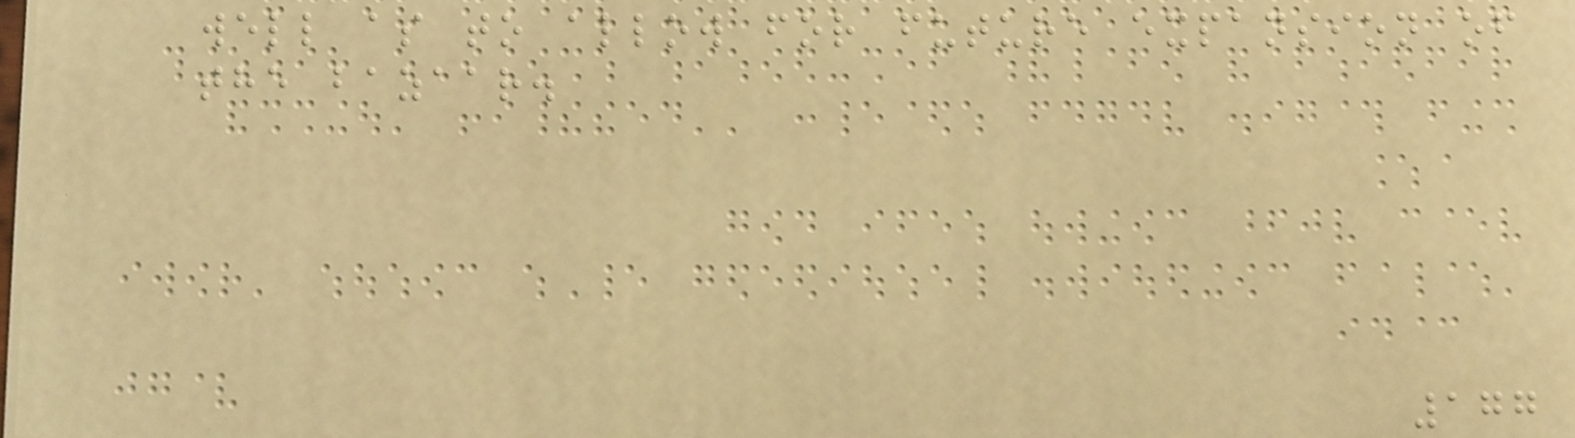well as to allow for future expansion of
the bazaar.
177
